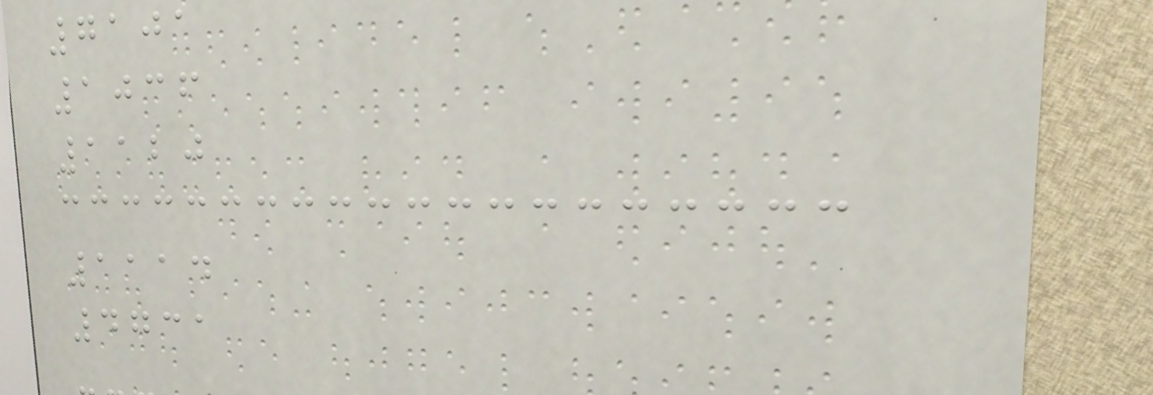7101
1036
1120
1114
4731
